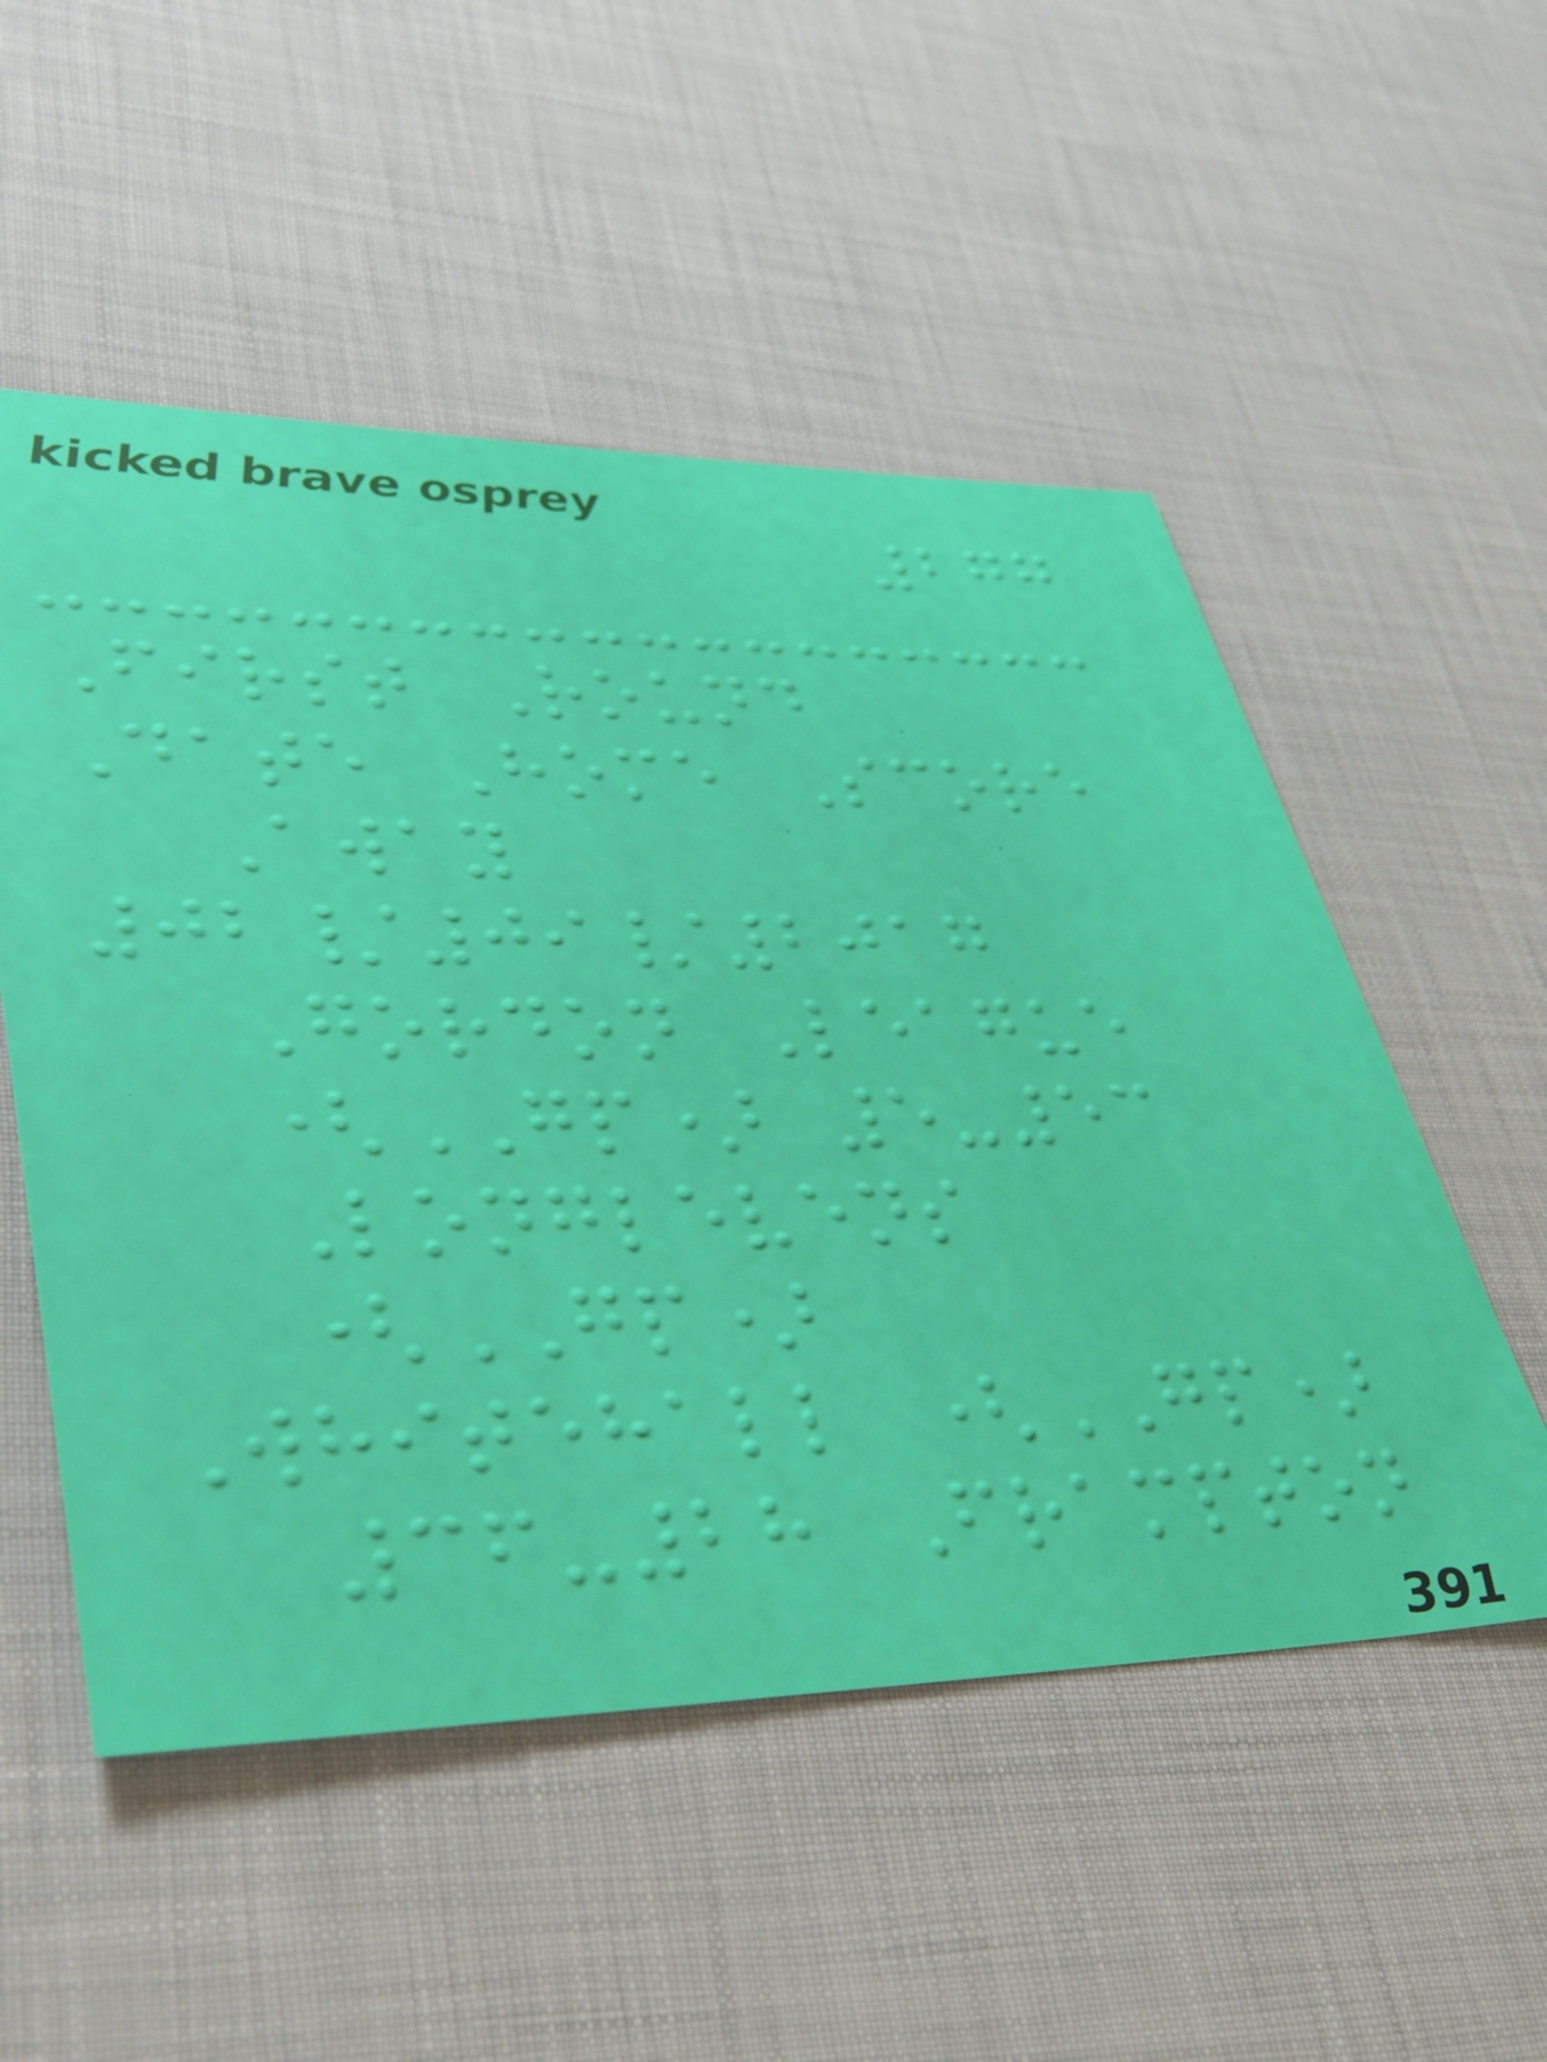277
First Round
Date Home Score
Away
02/09/2017
Gordon League
(GP) 5-53
Longlevens
(GP)
Whitehall (GP)
36-28 Frampton
